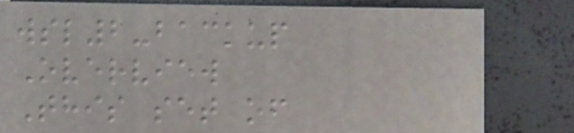wsl2-backup
Overview
This set of
